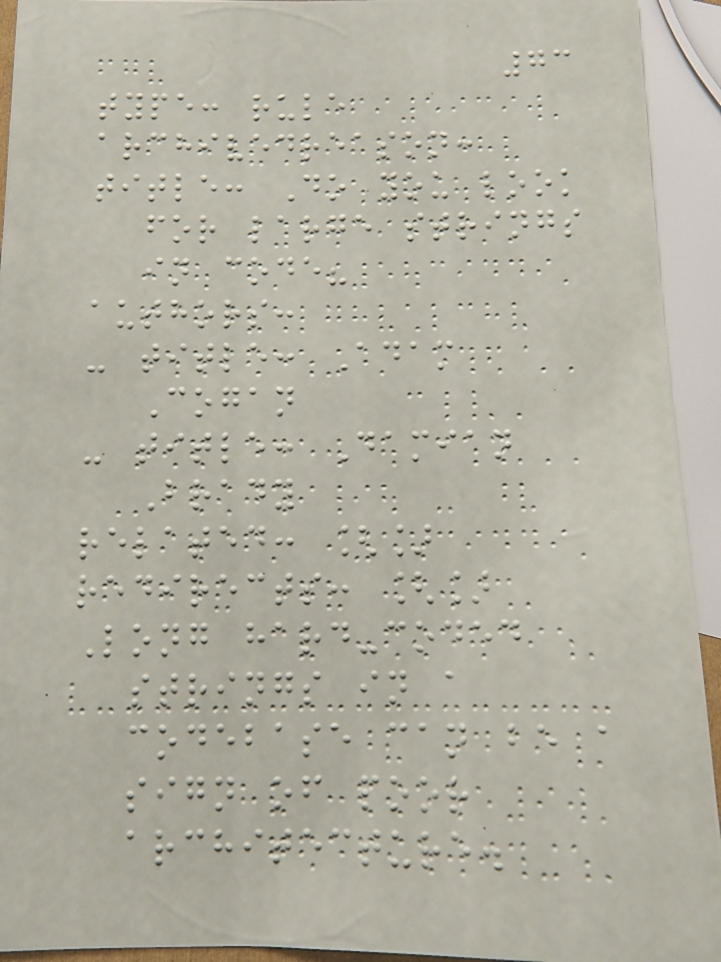73
type: rule
archivedreason:
title: Do you look
for large strings
in code?
authors:
- title: Adam
Cogan
- title: Damian
Brady
related: []
redirects: []
Long hard-coded
strings in a
codebase can be a
sign of poor
architecture.
